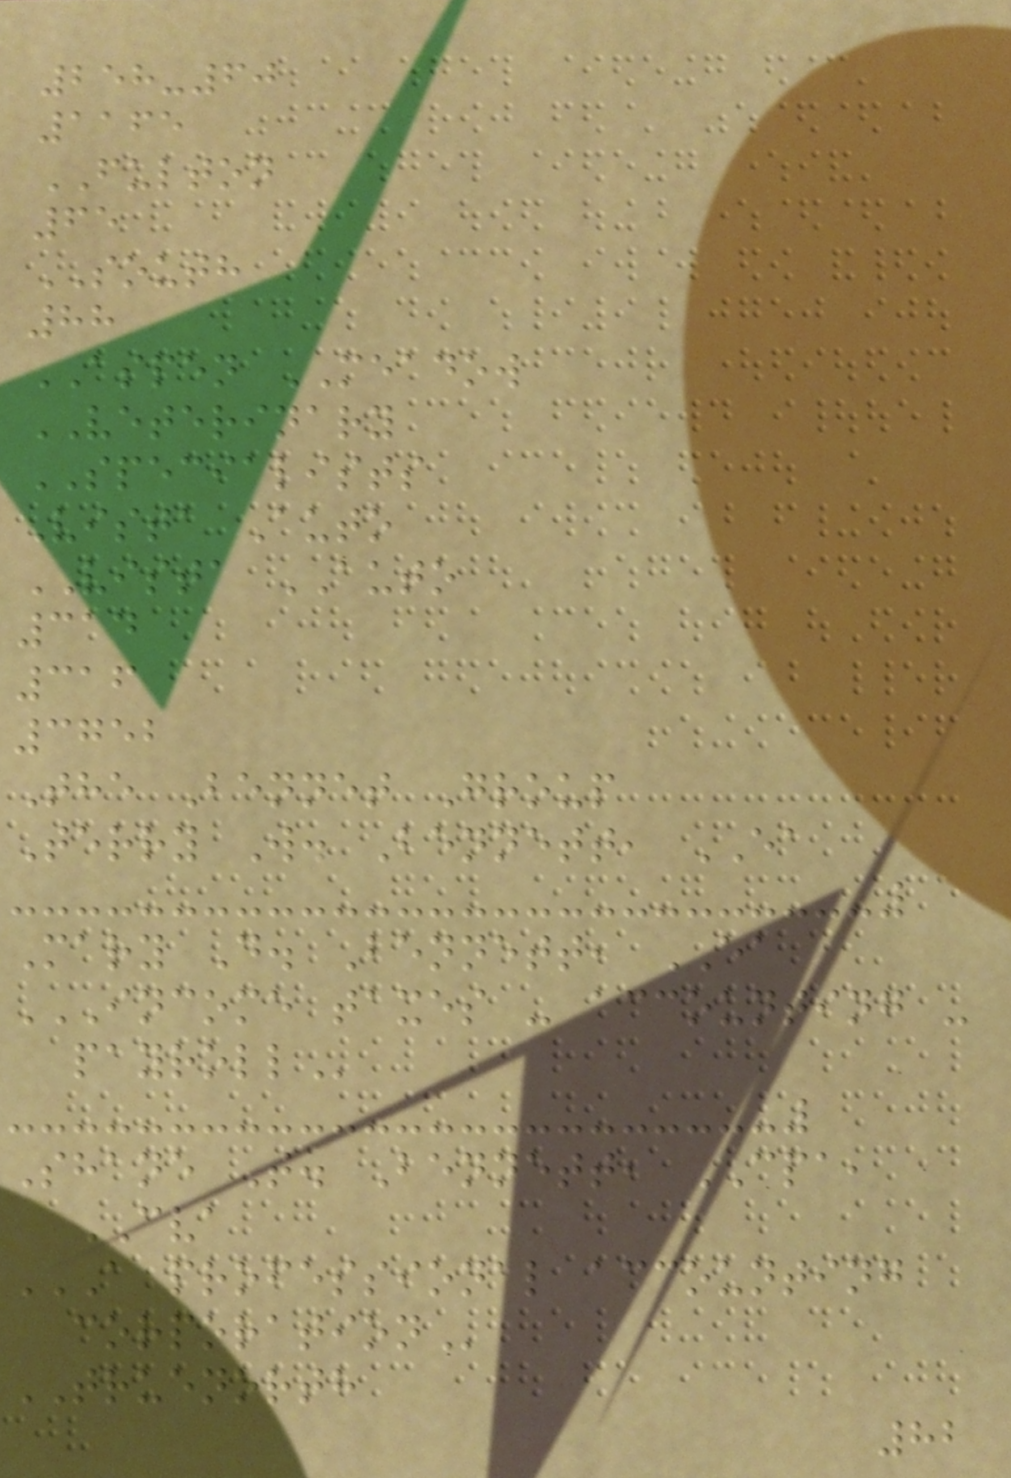258-60
1165
FULTON
65
SOUTH
88
ASPEN MEADOW
VETERINARY
SPECIALISTS
Vista Auto
VISTA AUTO
314
316
3752
The Bennet Group
Terry W. Bennett, EA
Mary D. Bennett, EA
INCOME TAXES - ACCOUNTING -
PAYROLL
Shane T. Bennett, CPA,
CVA
A PROFESSIONAL ACCOUNTING
CORPORATION
TRUENORTH
82
